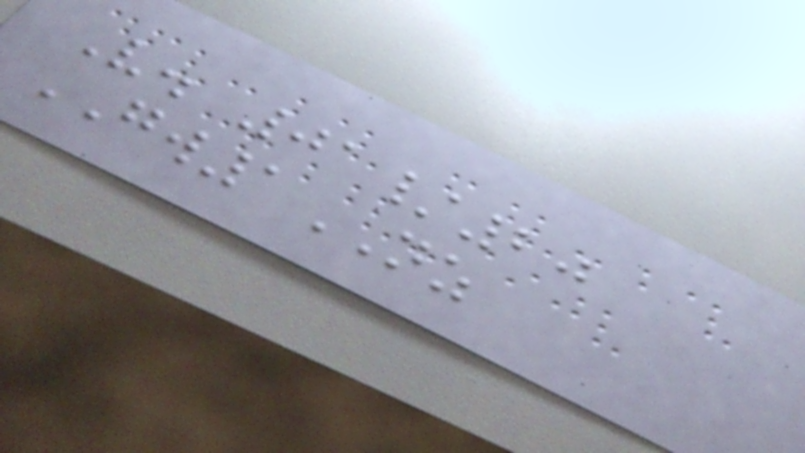V. 01/20
GW1NZ
